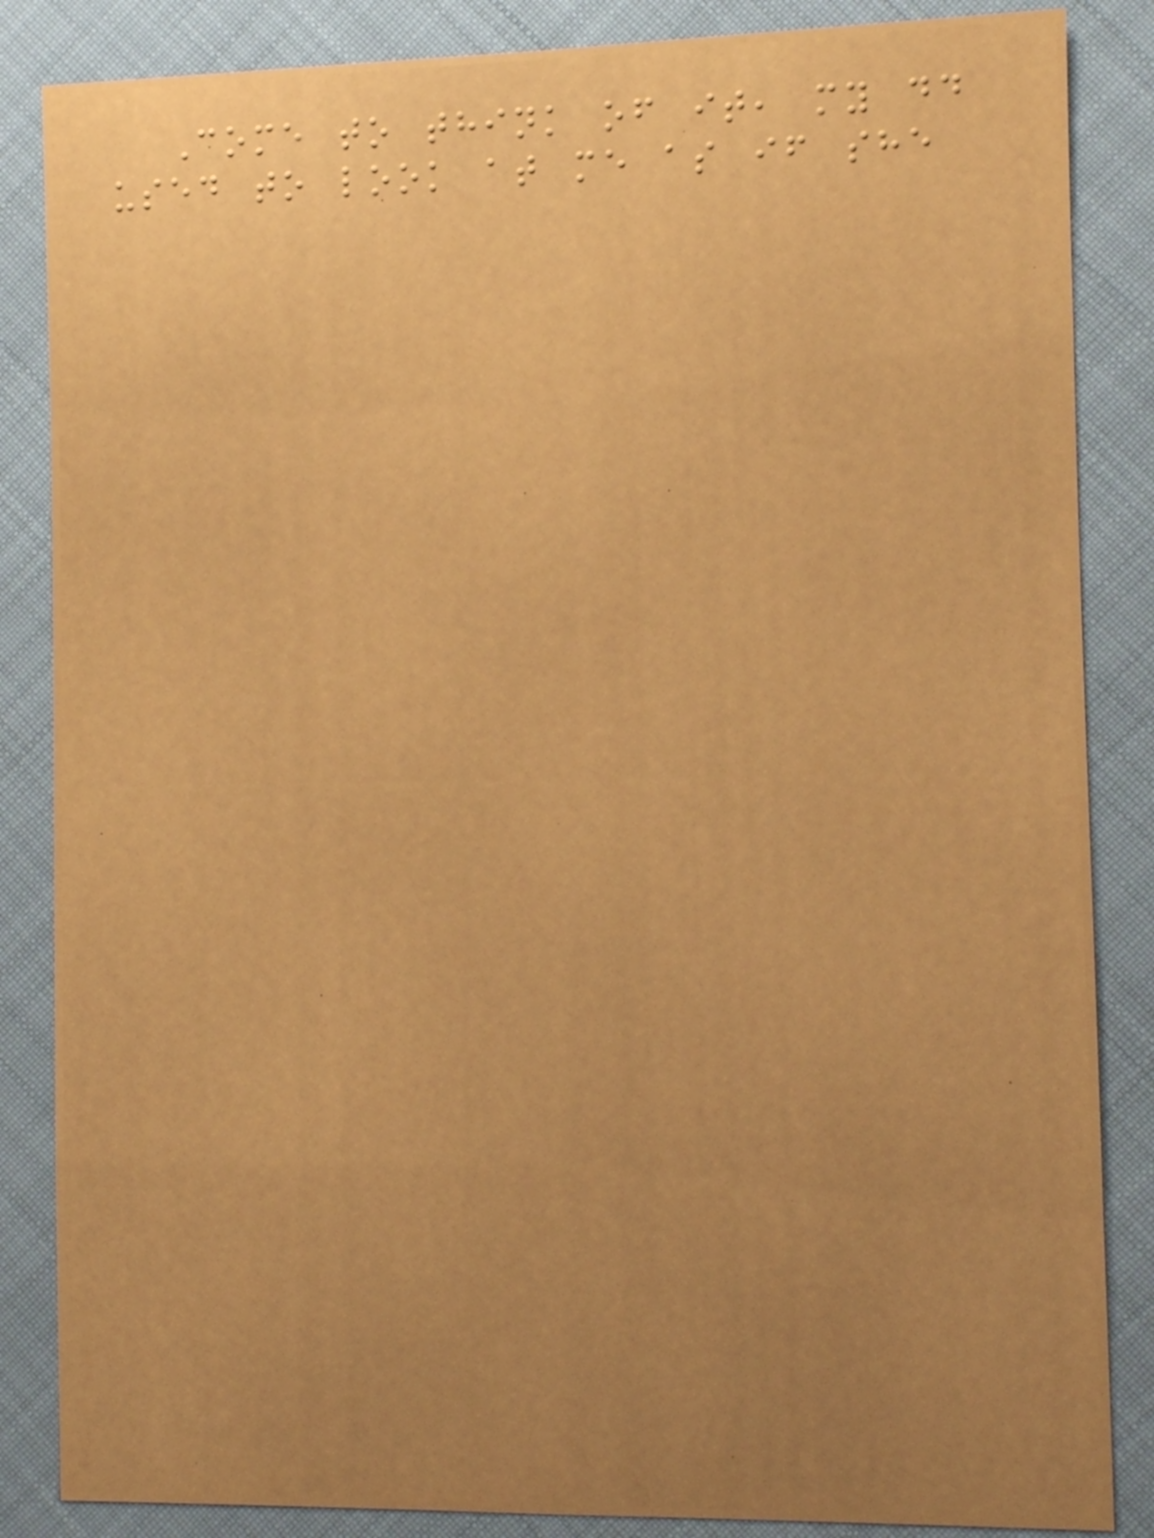Come to think of it, my dd
used to look at me as if she
